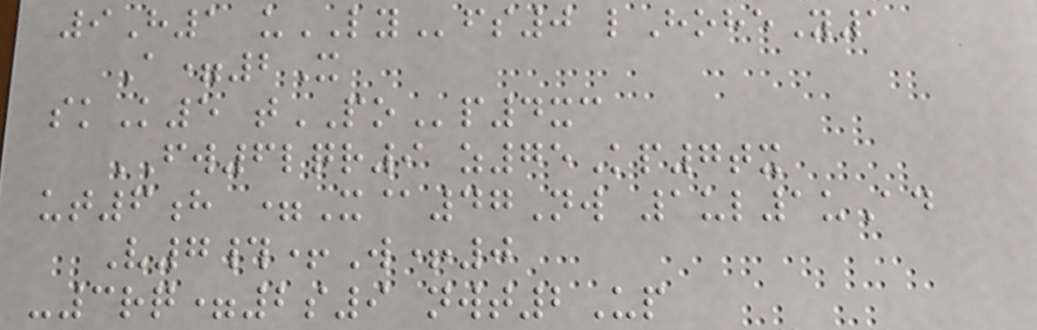9H1 uLYfs0 lHoheY1
A=2X
skK5 tPOp4xc
FW6lqr9 z75Kp7tx
ut6h =X@47Nw 1ul1uAd
V7#+W+0
-3rq=2s9 nwt2Up
